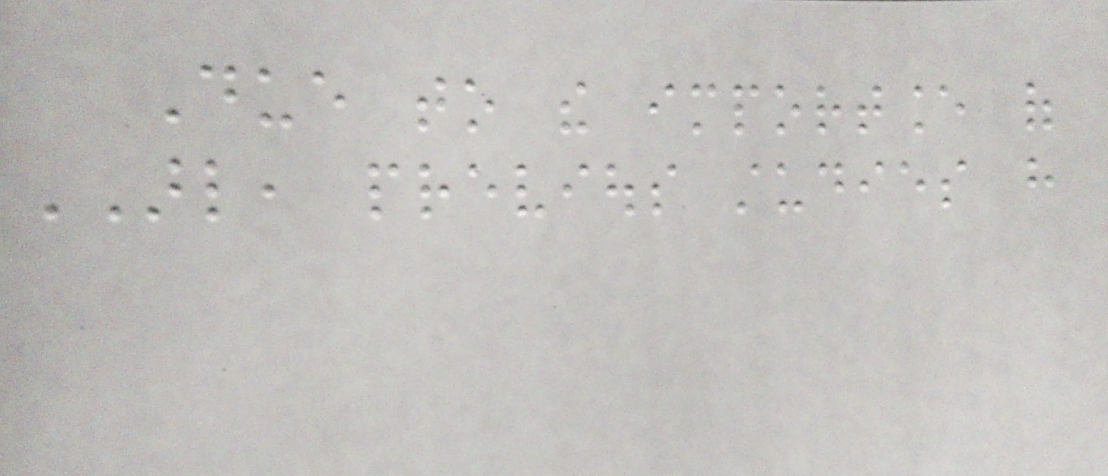Due to the importance of
ARL, previous studies have
